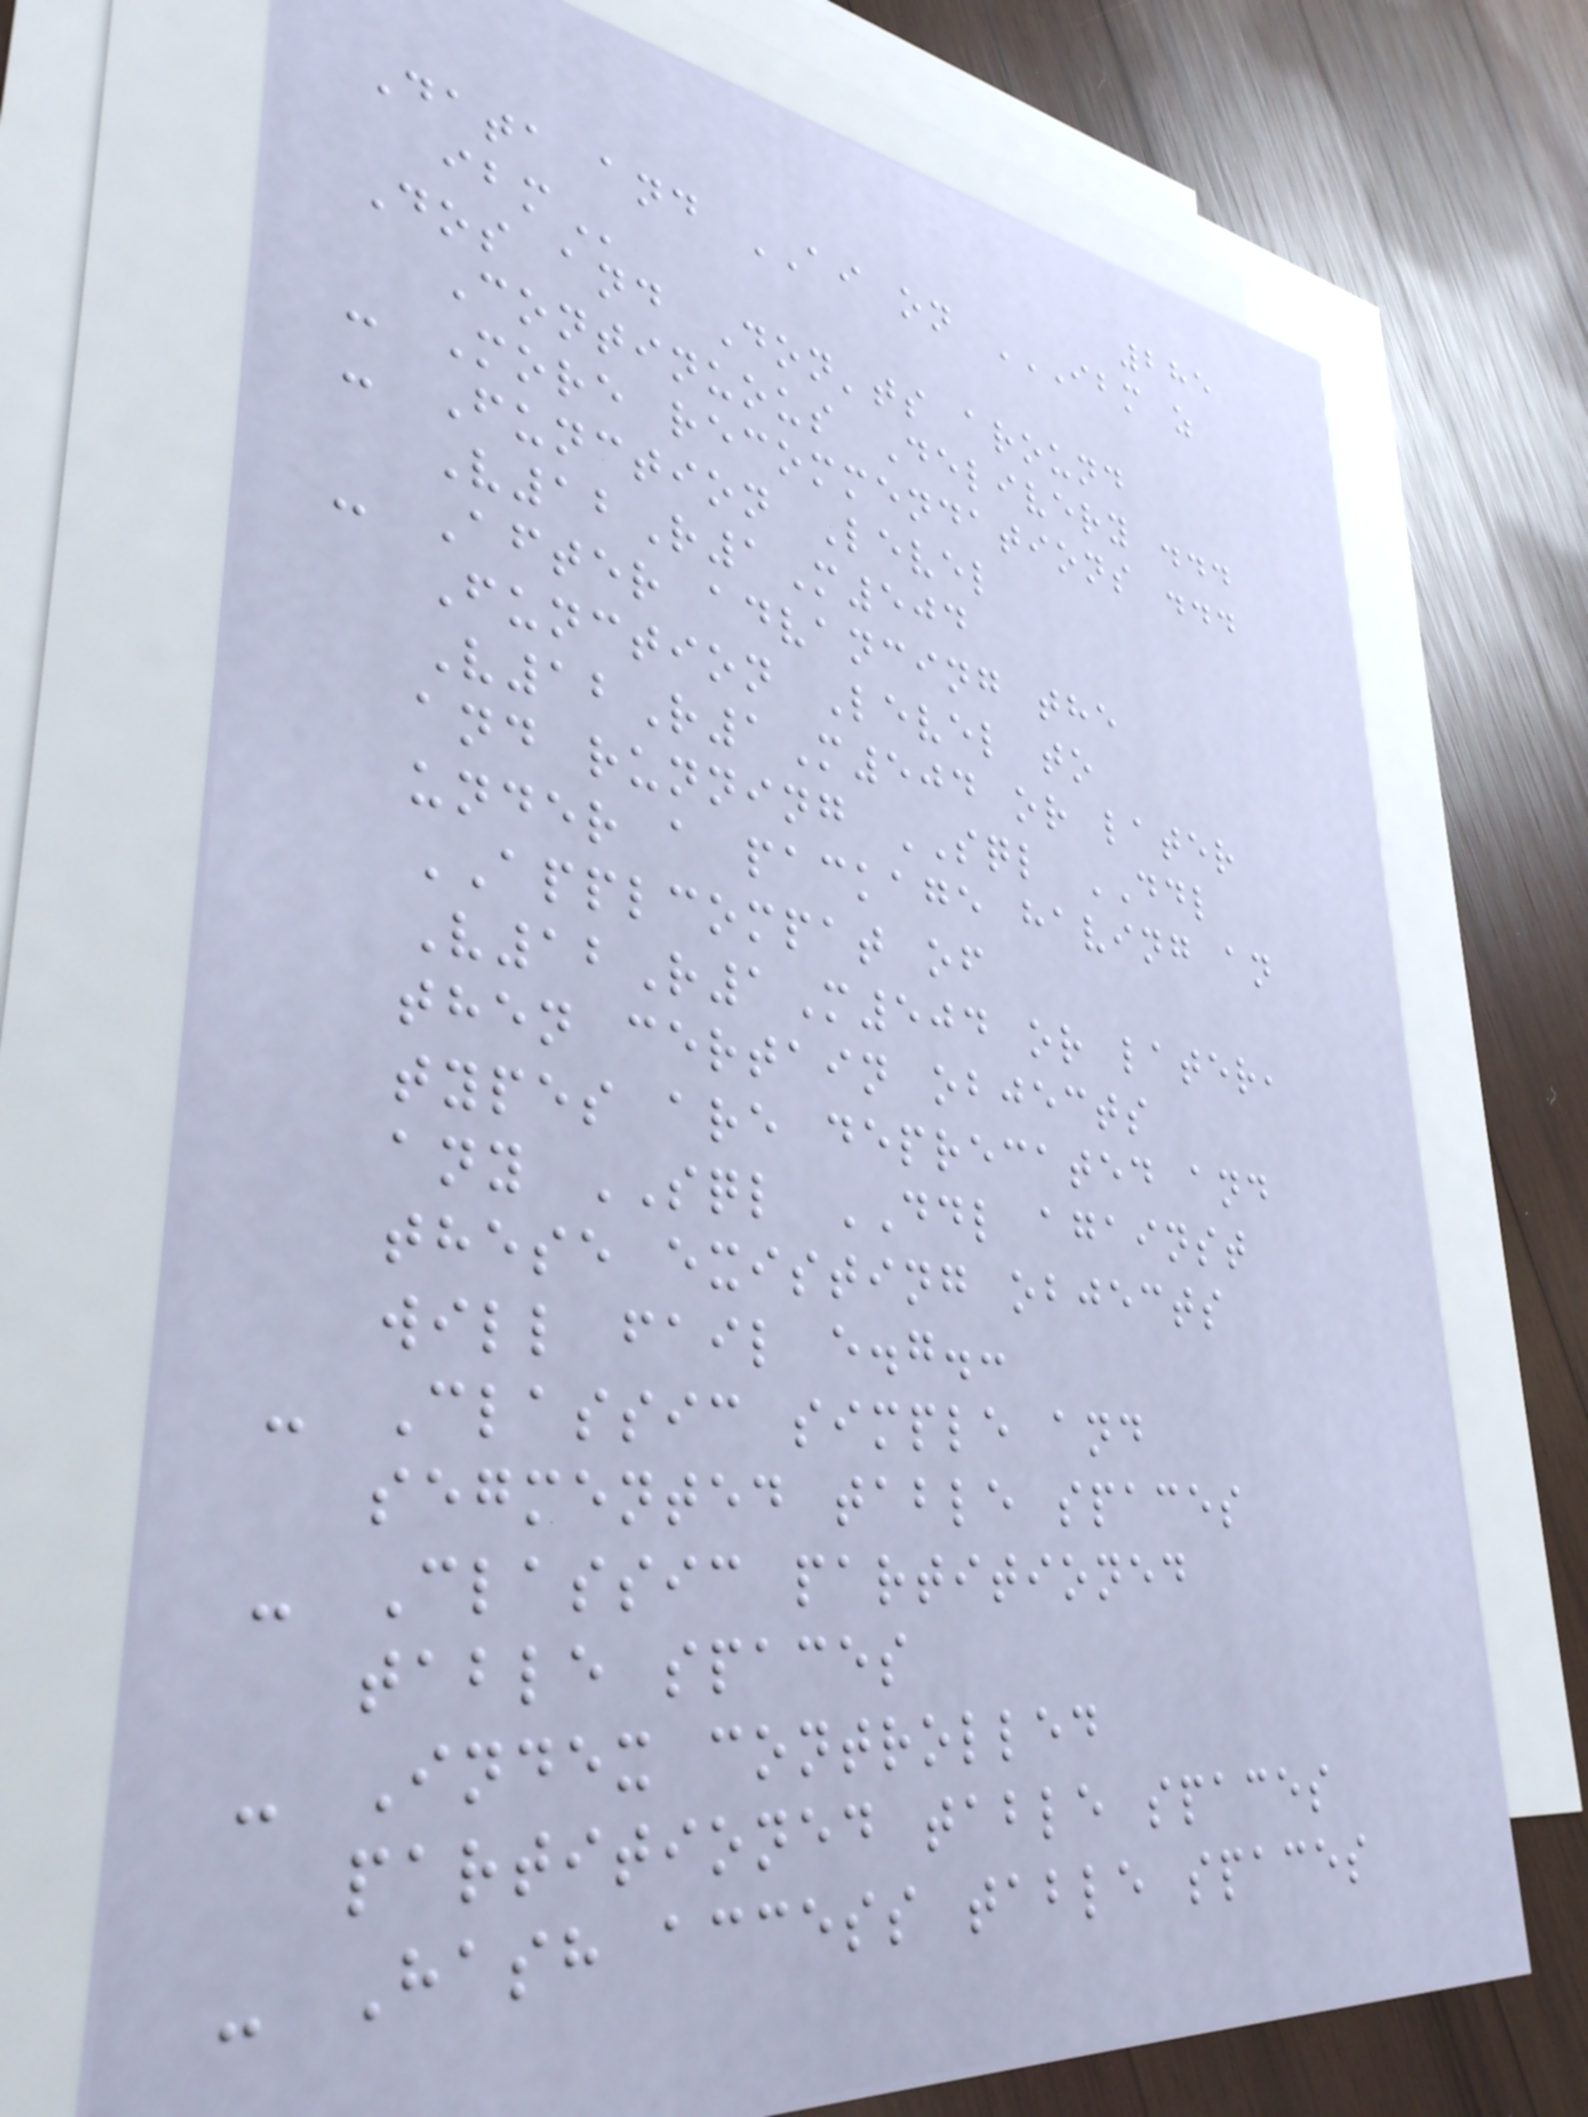285
Data and AI on IBM Z
IBM
Dos and Don'ts around
Continuous Delivery ...
- More recommendations ...
- Function Level
V12R1M504
- After advancing the
Function Level to
V12R1M504 or later
and running SQL DDL
under a package having an
APPLCOMPAT of
V12R1M504 or later,
then certain objects
types are deprecated and
any SQL DDL against
these existing objects
will fail e.g.:
- Classic simple and
segmented table spaces
- Classic partitioned
table spaces
- Index controlled
partitioned table spaces
- Hash access table spaces
